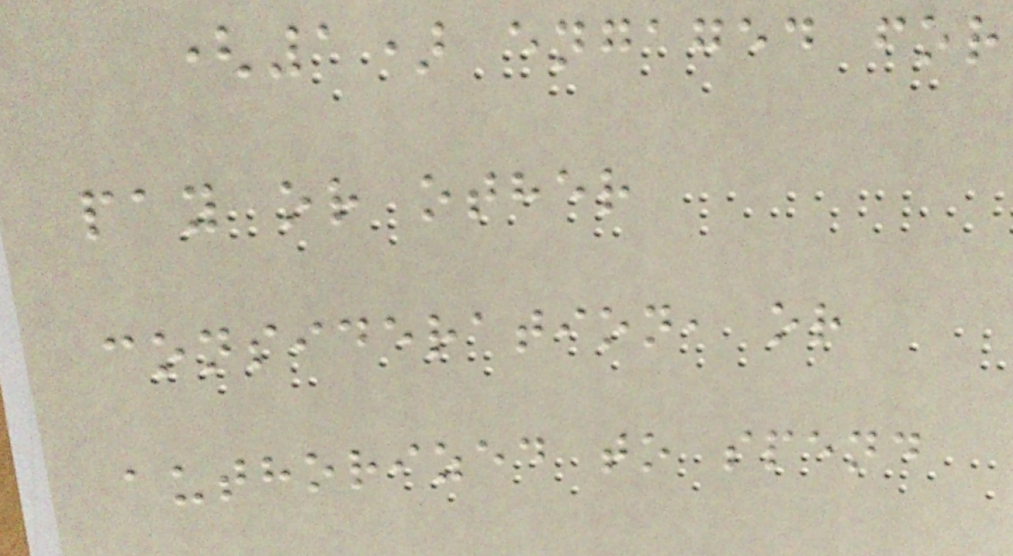(1) engaged for
pay or other
consideration, or
authorized to spend
